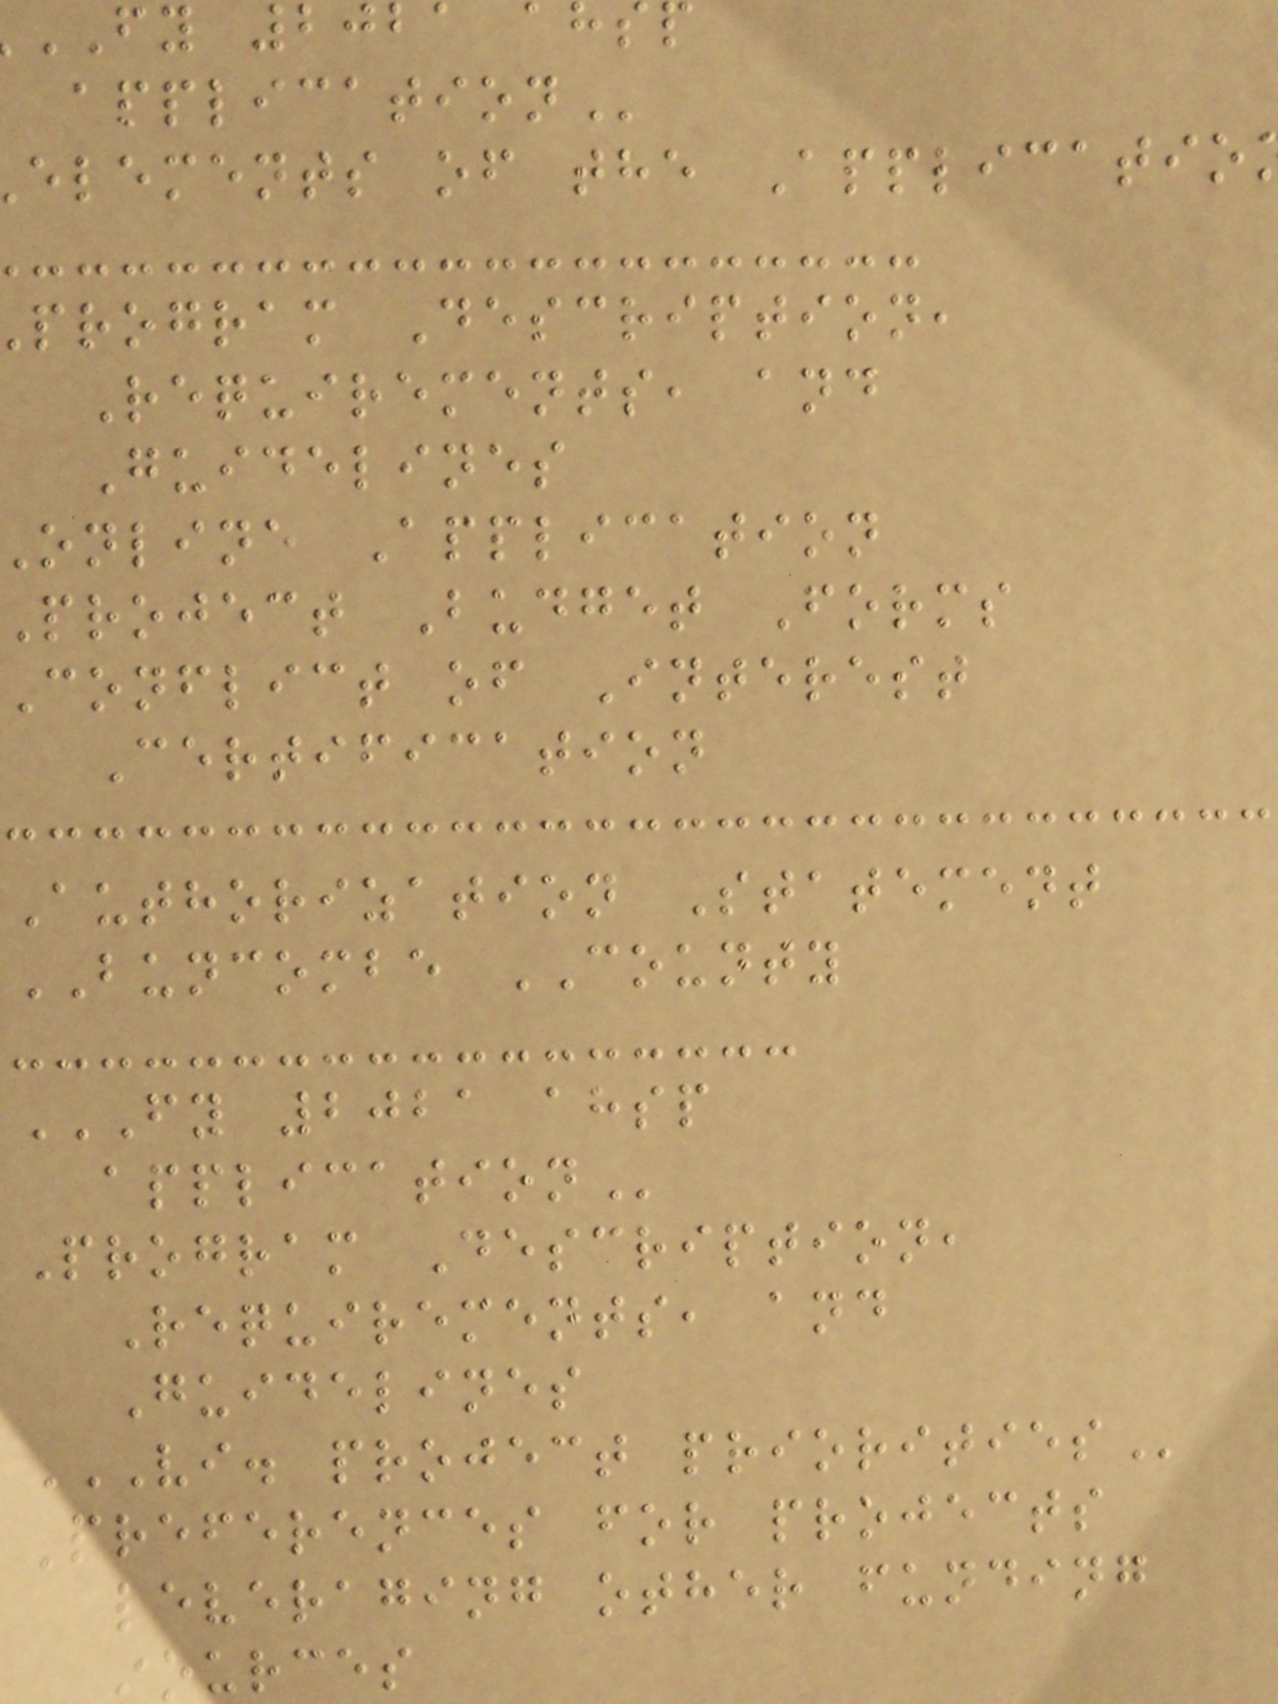FY 2021
elements of the Applicatio
program Description,
Requirements, and
Guidelines
online Application
project Budget Forms
conflict of Interest
Certification
Authorization Statement
BUNCOMBE COUNTY
FY 2021 AHSP
Program Description,
Requirements, and
Guidelines
VI. PROJECT PRIORITIES
Preferences for projects
leveraging other funding
ources
